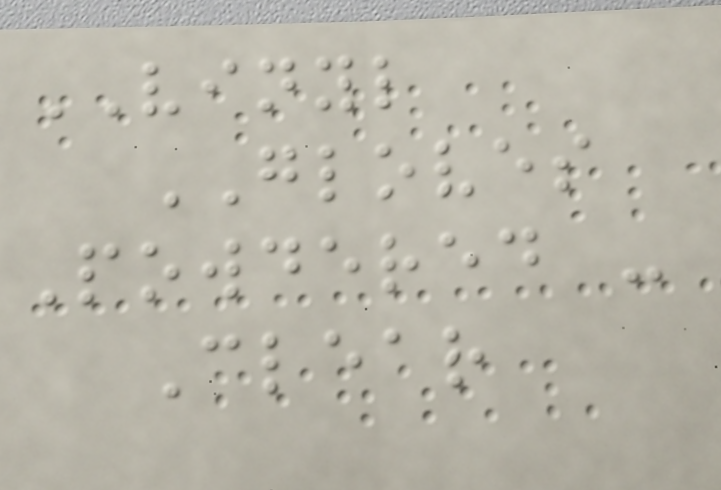VINYL
GLOVES
Powdered -
Clear
